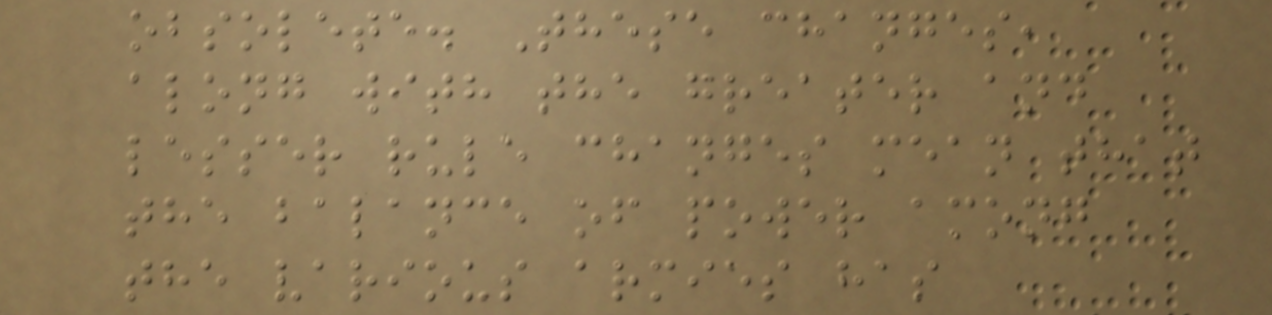obsolete. These changes,
along with the greater and
lesser rule changes mean that
the balance of power among
the various armies has
